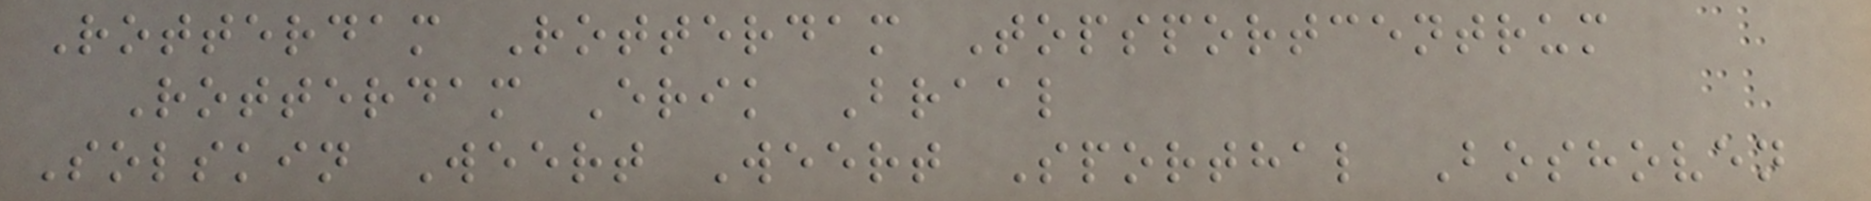Rotterdam Rotterdam Topsportcentrum
Rotterdam Erik Braal
Solskin Weert Weert Sporthal Boshoven
